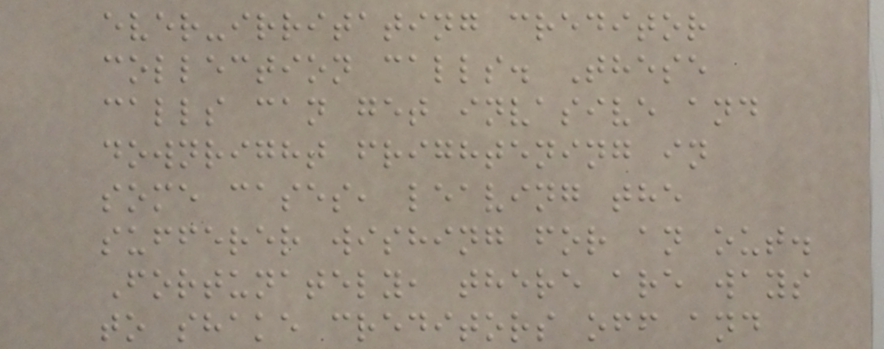ever-irritating creditor
collection calls. These
calls can get invasive and
downright frightening in
some cases, leaving the
sufferer wishing for an out.
Fortunately, there are ways
to shake creditors off and
